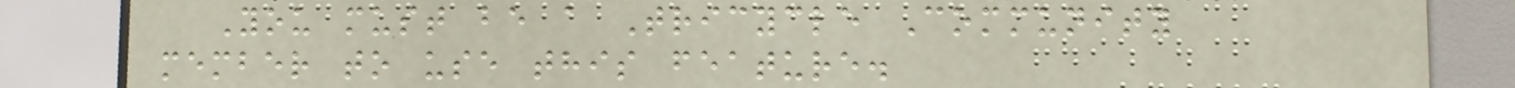You must be a Tricycle Community
member to use this feature.
